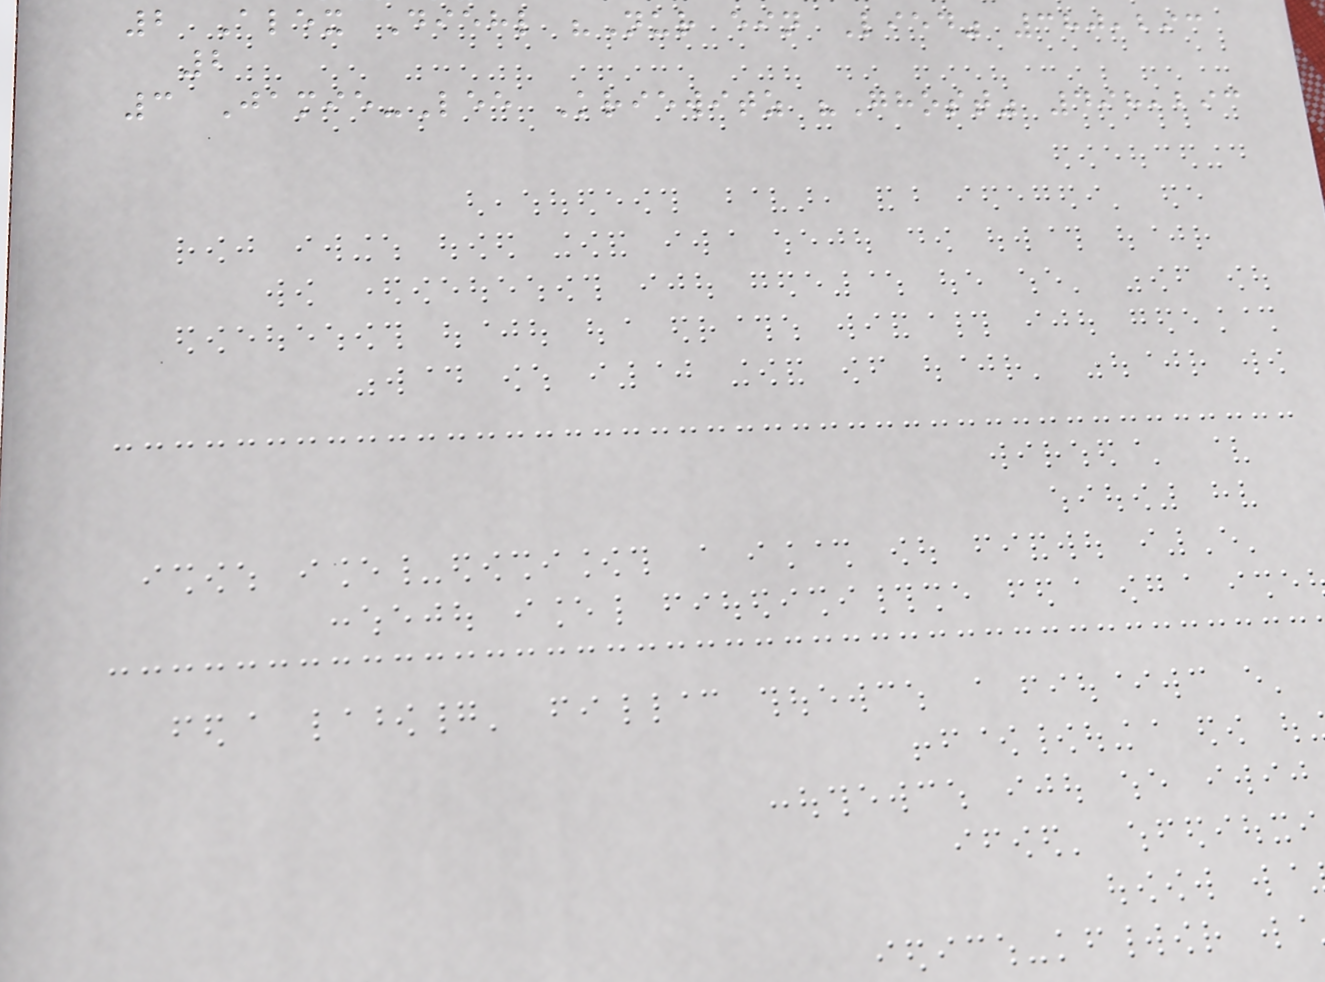2 Alex Diehl "Nur ein Lied" 380,293
2
3 Jamie-Lee Kriewitz "Ghost" 498,293
